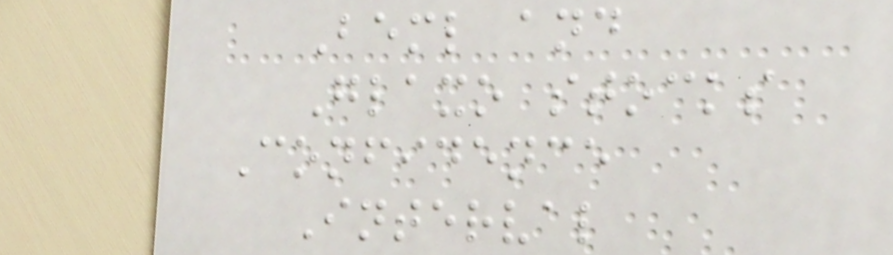Beml and
Glaxo stocks
Confidence
Interval
